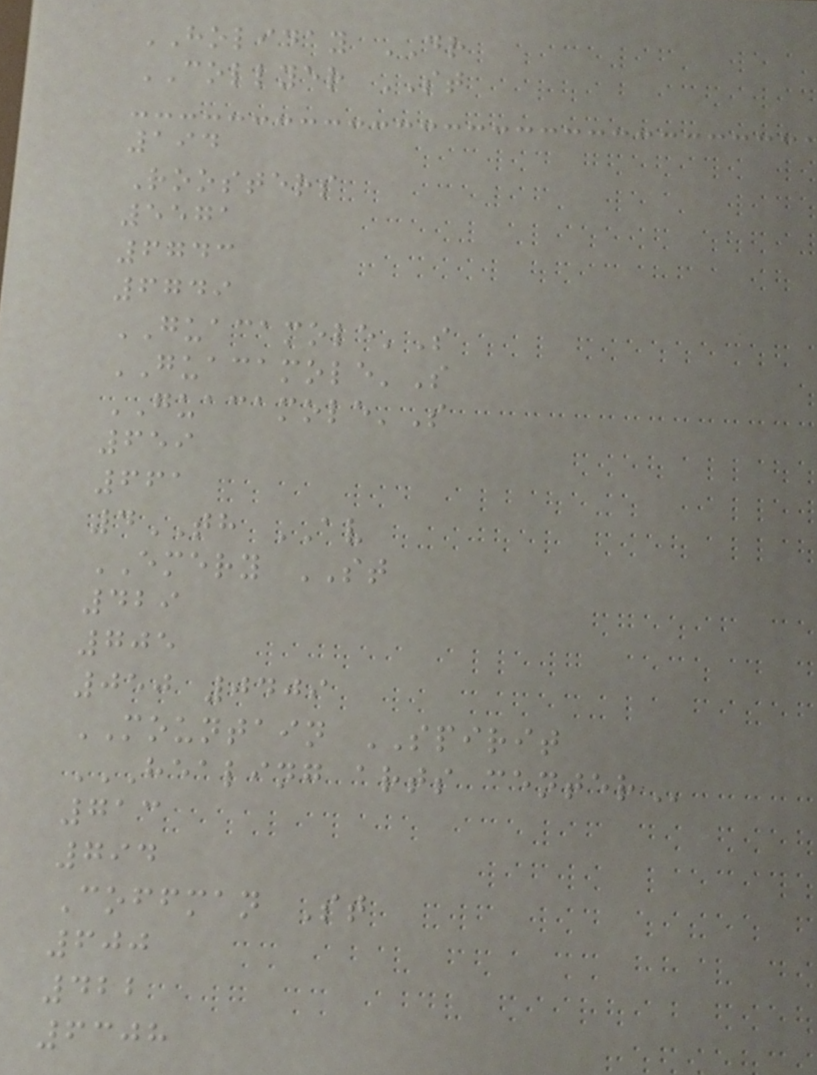HOLIDAY DR
COLLYER ST
194
Roosters
5571
6743
6749
GUACAMOLE'S
GUACAMOLE'S
GUACAMOLE'S
659
661
4TH AV
EMERY ST
429
705
050 0409
MOUNTAIN SPIRIT
HEALING ARTS CENTER
713
794
Coffman St
600
422
6308
